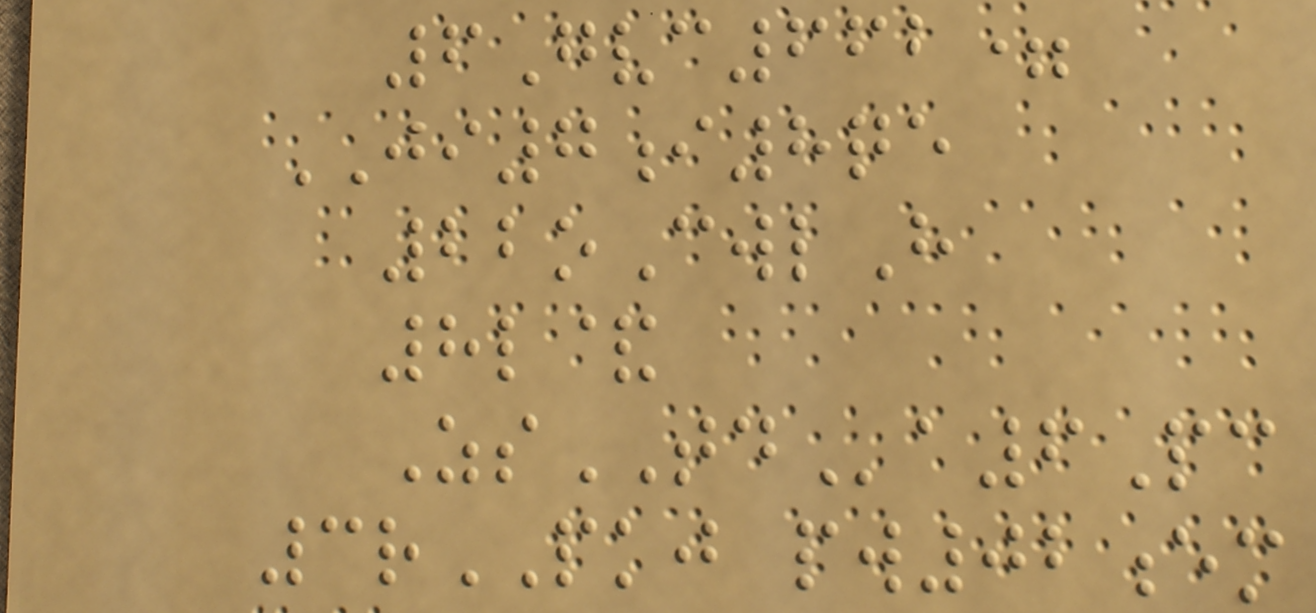6Gvc662=
JI7i8qe
22oCwlH
8l&
ZsTDa6Pc
3rPKJ pw02em
